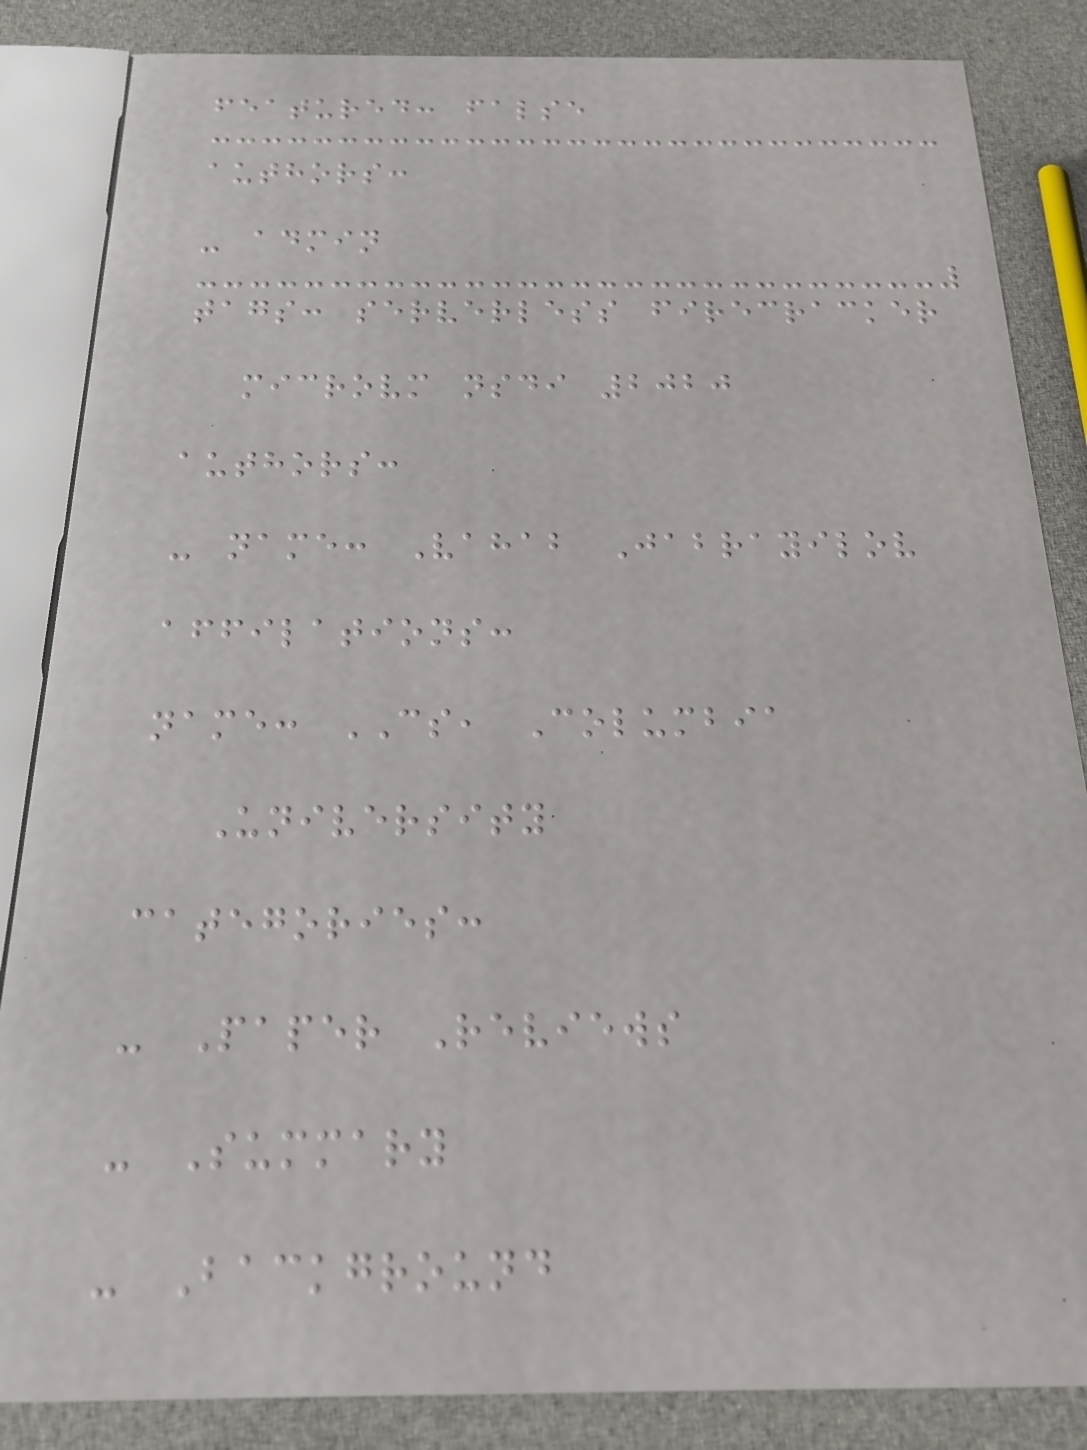featured: false
authors:
- admin
tags: serverless firecracker
microvm nsdi 2020
authors:
- name: Vahab Jabrayilov
affilations:
name: CS, Columbia
University
categories:
- Paper Reviews
- Summary
- Background
